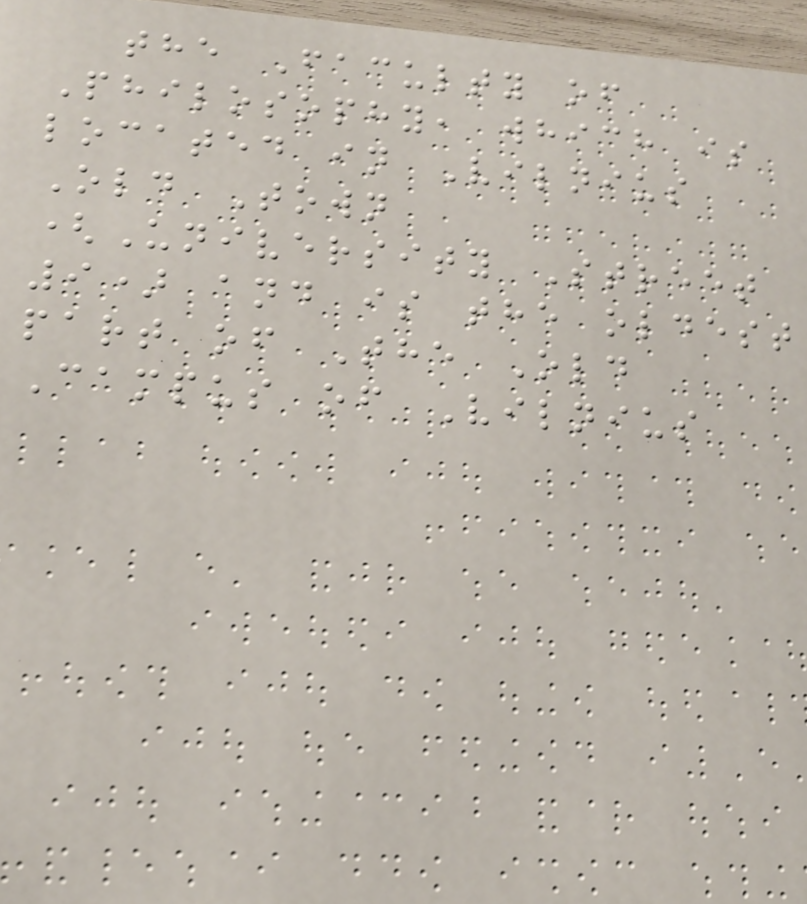the Faculty of
Philosophy, which is
located in Vilnius
Old Town
(University Street
9) and is the oldest
part of The Old
Campus of Vilnius
